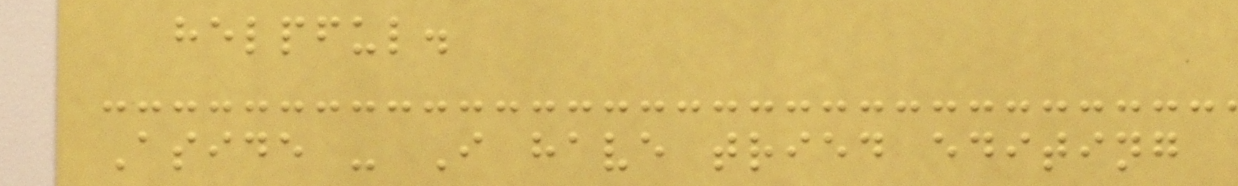helpful.
Aside - I have tried editing
